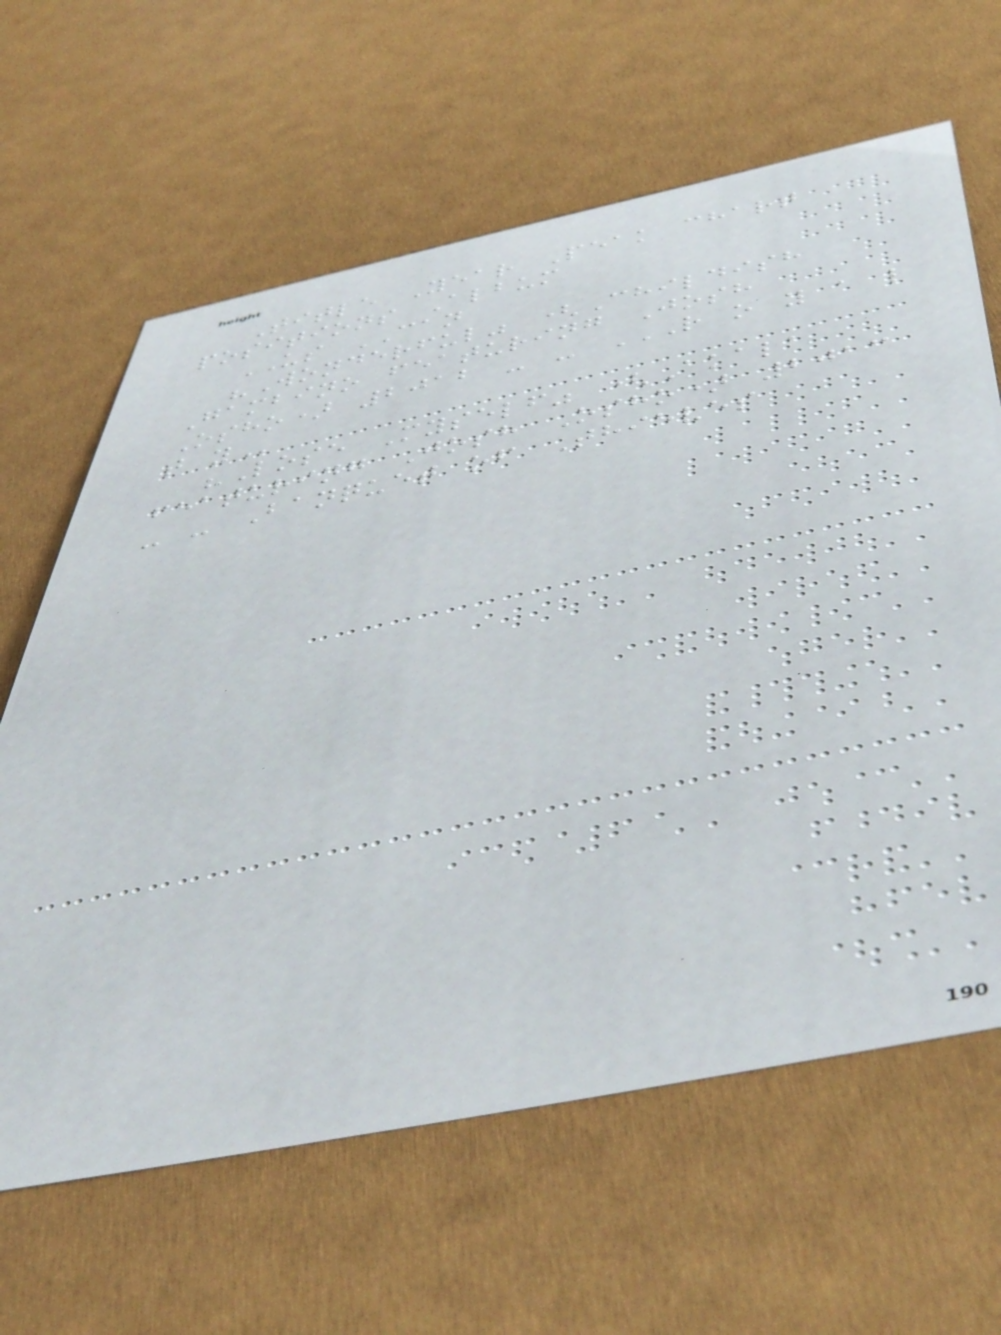Title Year Peak chart
positions Album
US CAN
"Wonderful" (Childish
Gambino featuring Josh
Osho) 2012 - - R O Y A L
T Y
"Lose Myself" (Akala
featuring Josh Osho) 2013
- - Banquet of Thieves
